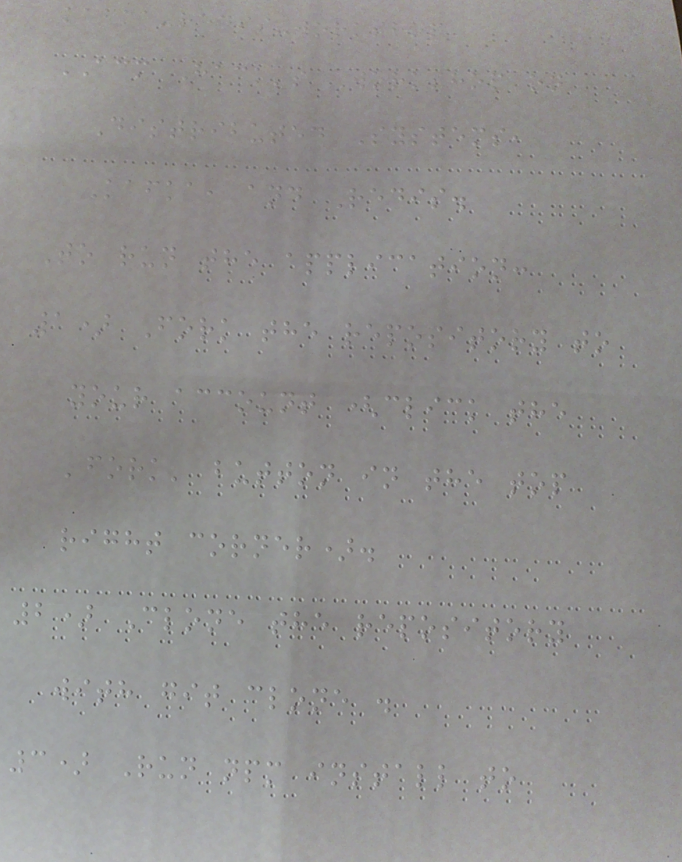kafka-redis-workshop
ACM Hack's Workshop on
Distributed Systems,
Kafka, and Redis.
To run the application:
1) Fork the repository to
your account (click the
'fork' button in the top
right corner).
2) Clone the repository
with git clone .
3) Run npm install to
